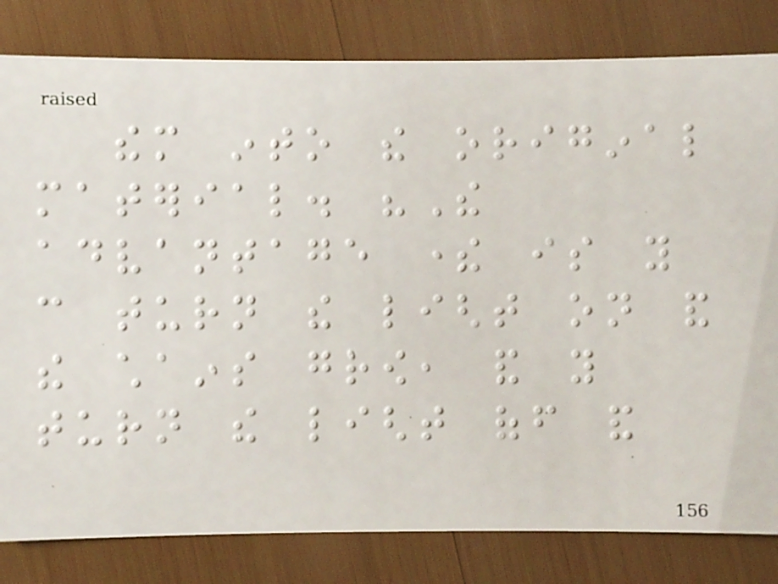them into the original
material. "The
advantage there is you
can turn the light on and
the chains grow, and you
turn the light off and
